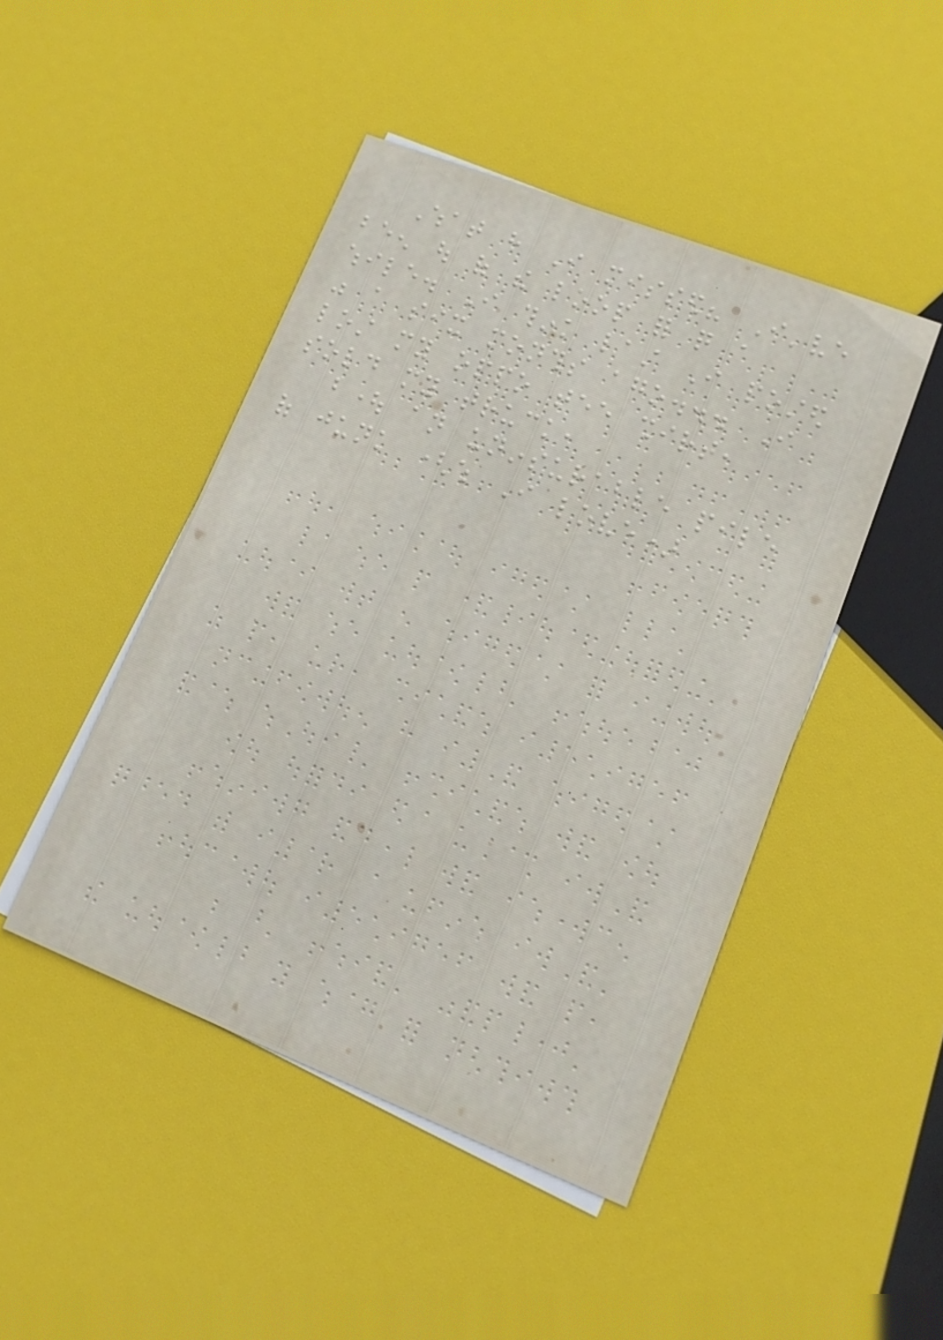What have I missed? I've
been out of the loop for quite a
while. I think last I posted
was a six months ago... I
lost my oppo tee shirt,
sold my truck,
bought an uninsurable pile
of junk (which I love)
